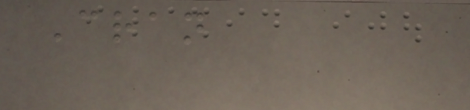Cran
